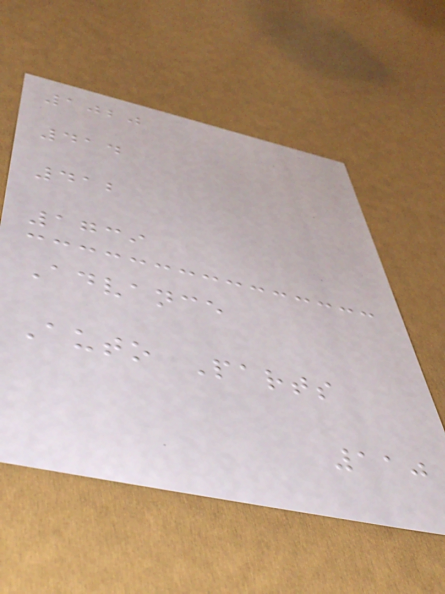1020
414
412
1739
Advance
Auto Parts
110
